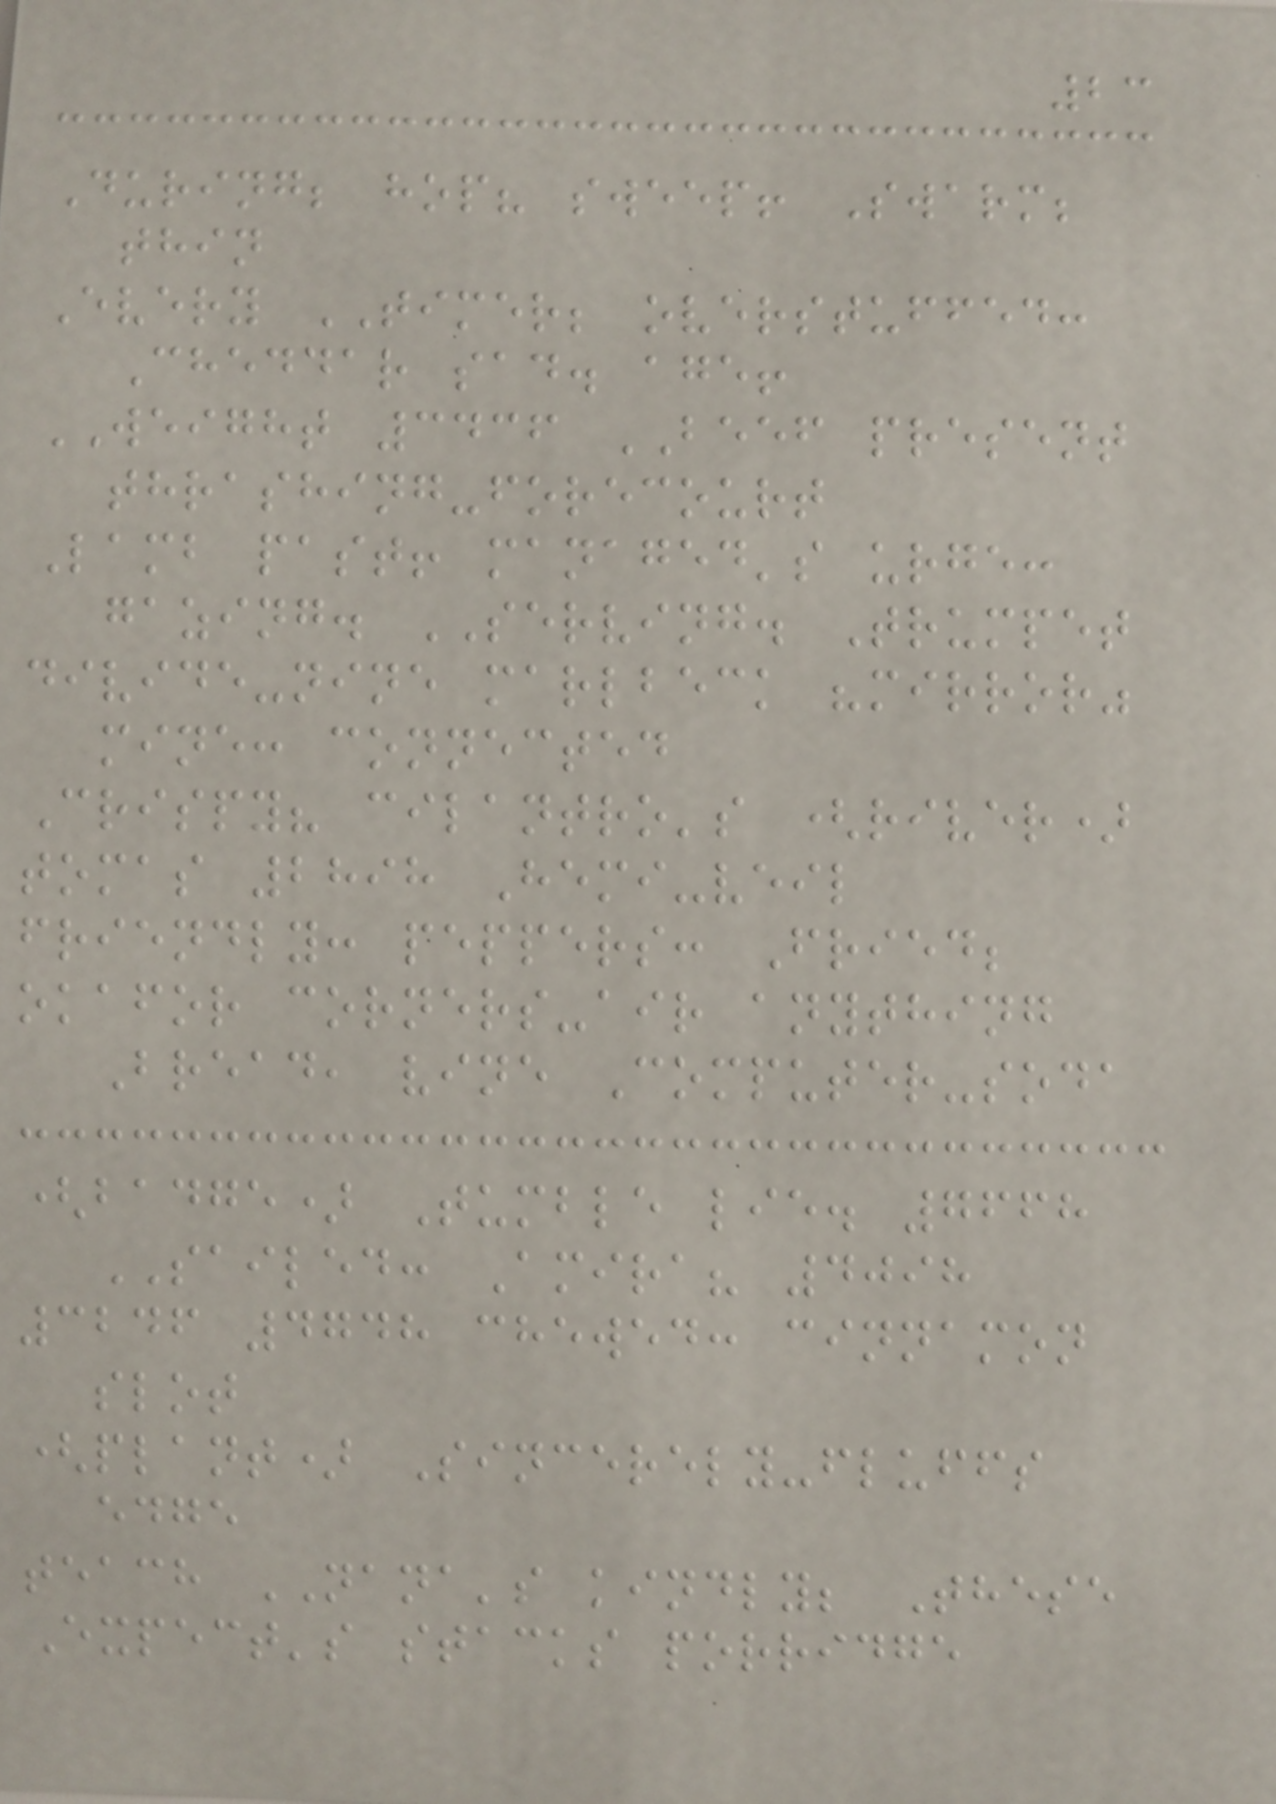23
During; hop? sweep! Swarm;
thin
Every TIMER; overstuffed:
Cheddar sad. age!
WEIGHT 3436 BEEF present
thrashing-forecourt
Lamb past! managed's urge:
gazing. SERVING. Trumpet
divide-nine marlbeck "mirror"
mine: connected
Crispy? cilantro's (river)
tomas 2898 Hemi-veil
friendly: peppers: Fried;
okafor corners-air anything
Bread, vine Computer-soda
(badge) Tumble lie. 7668
SAILED: Amira? 4098
3246 4748 chewed: cinnamon
slot
(plant) Sincerely-fluffs
edge
teach NANA's kindly; These
Expect's stacks porridge
